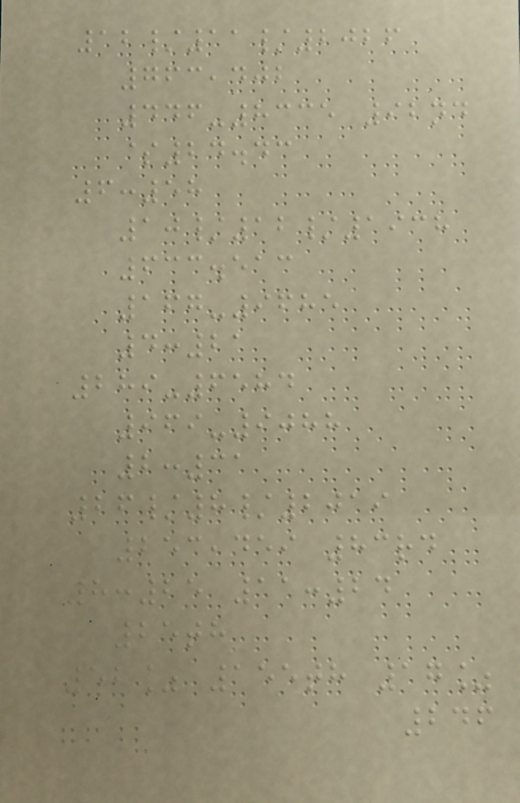12/11/2026
763,402
446-8335 92nd
$24.43
6:58
10/12/1938
633.513
167-9685
4:21
289-6584
969-9088
2:31
26/8/2019
253,459 83rd
8:25 11:24
25th
52% 155th 17%
246
